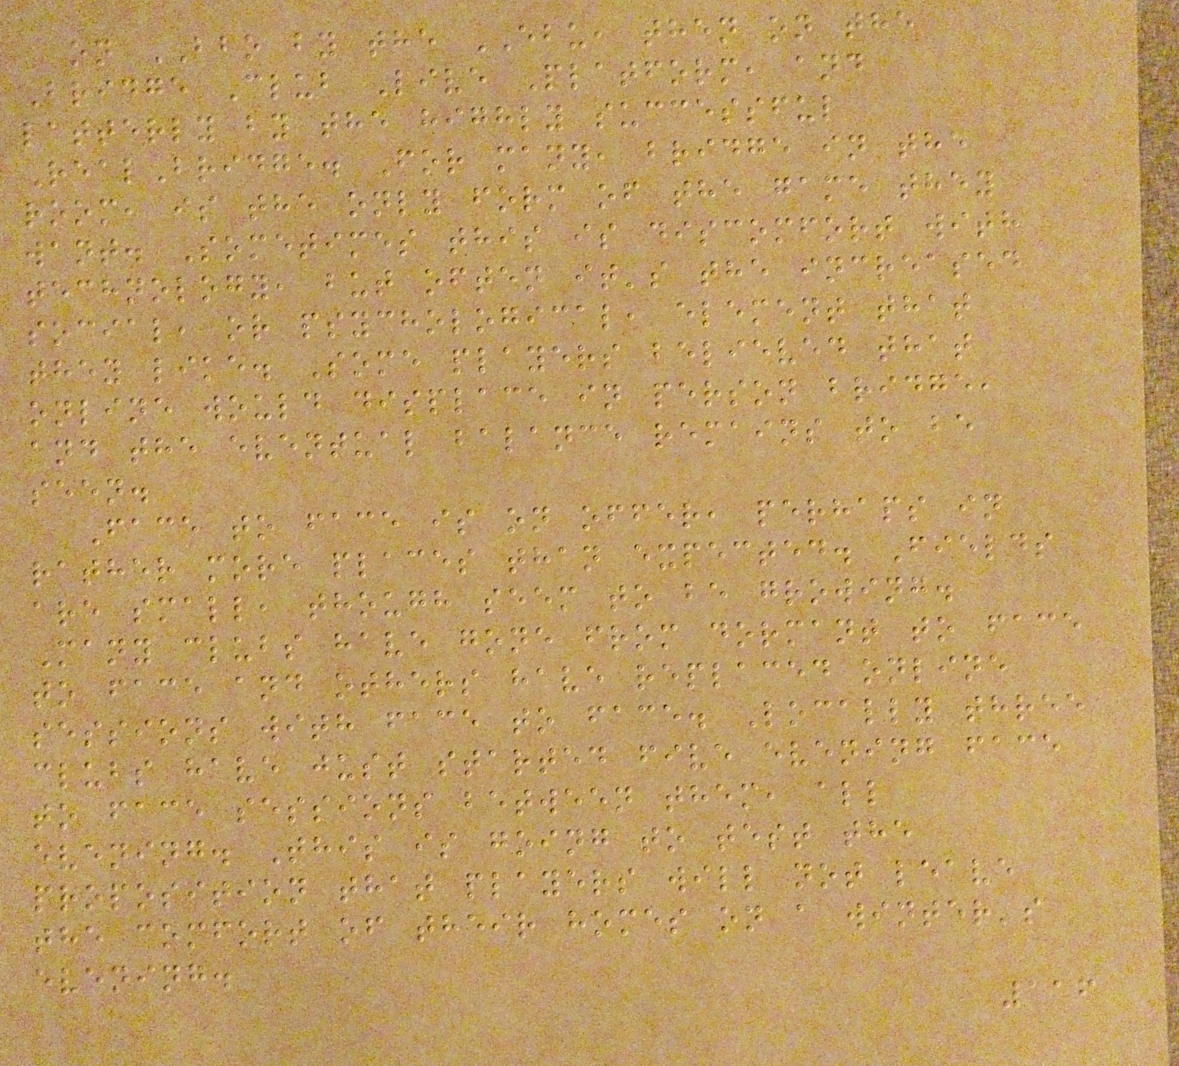on BBO by the EBU, then on the
Bridge Club Live Platform, and
latterly by the highly successful
RealBridge. For many, bridge in the
room, is the only form of the game they
want. Sometimes this is discomfort with
technology, but often it's the increased
social, or psychological, element that
they like. Some players believed that
online would displace in person bridge,
and the eventual balance remains to be
seen.
Face to face is on offer, perhaps in
rather more places than expected. Fields
are small, though seem to be growing.
Many clubs have gone from dormant to face
to face and others have replaced online
sessions with face to face. Locally three
clubs have just started five evening face
to face sessions between them, all
evening. This is going to test the
proposition that players will not leave
the comfort of their homes on a winter's
evening.
116
